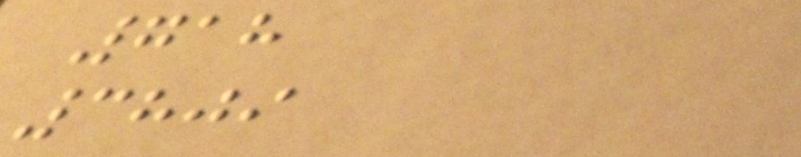718
3809
